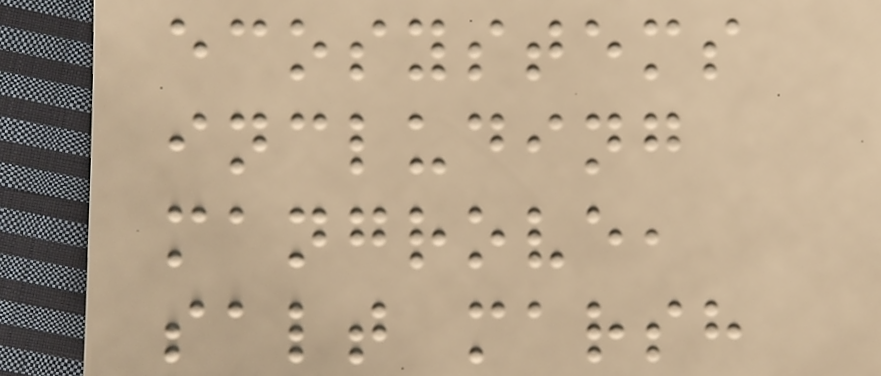ecosystems
including
mangrove,
salt marsh
